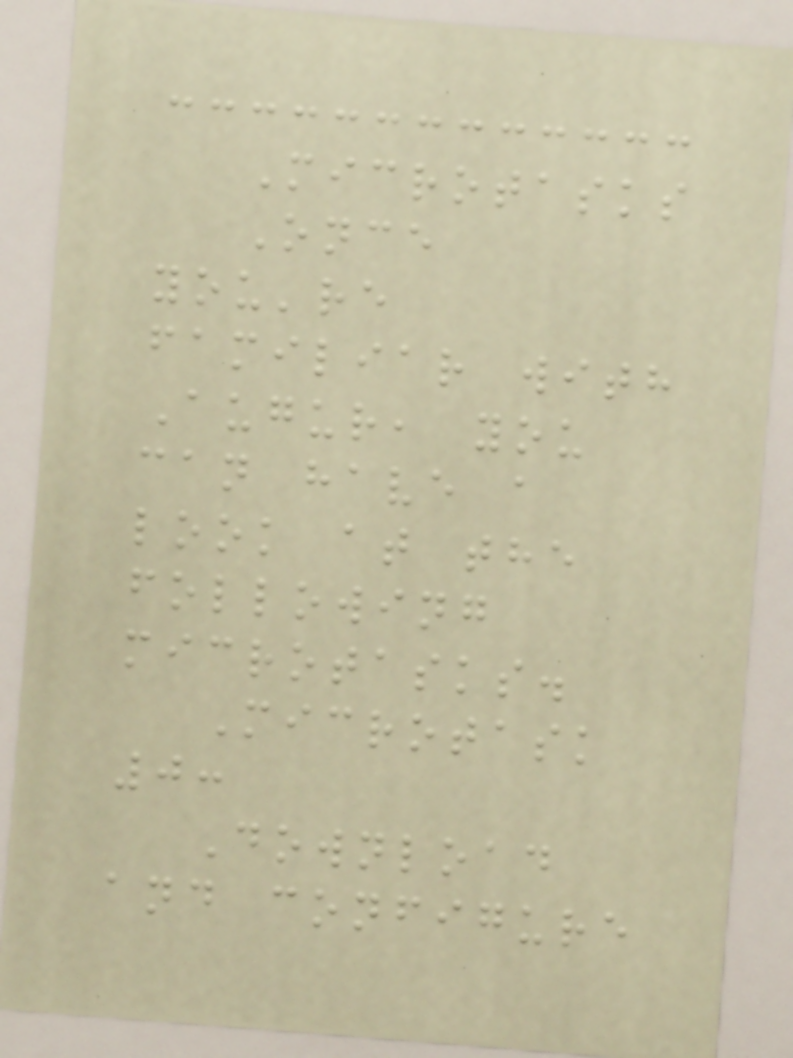Microtasks
Once
you're
familiar with
Augur, you
can have a
look at the
following
microtasks.
Microtask
0:
Download
and configure
